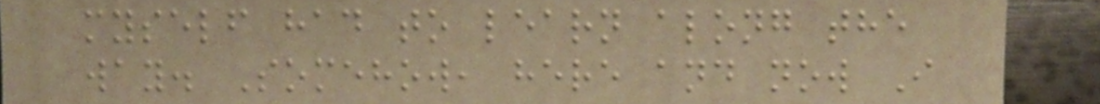myself had to learn along the
way. Somehow, here and now I
